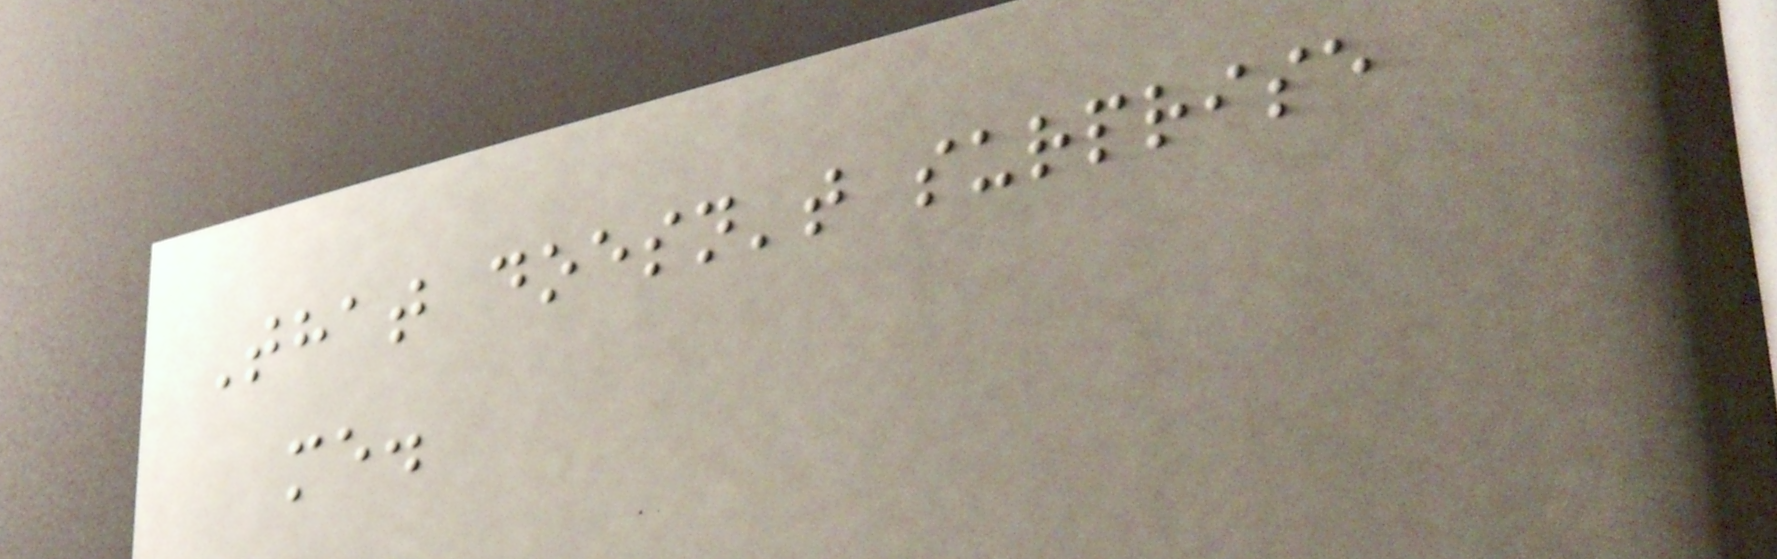That doesn't surprise
me.
